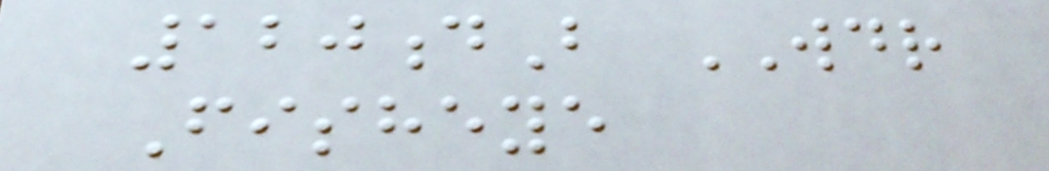120dB WDR
Fisheye
